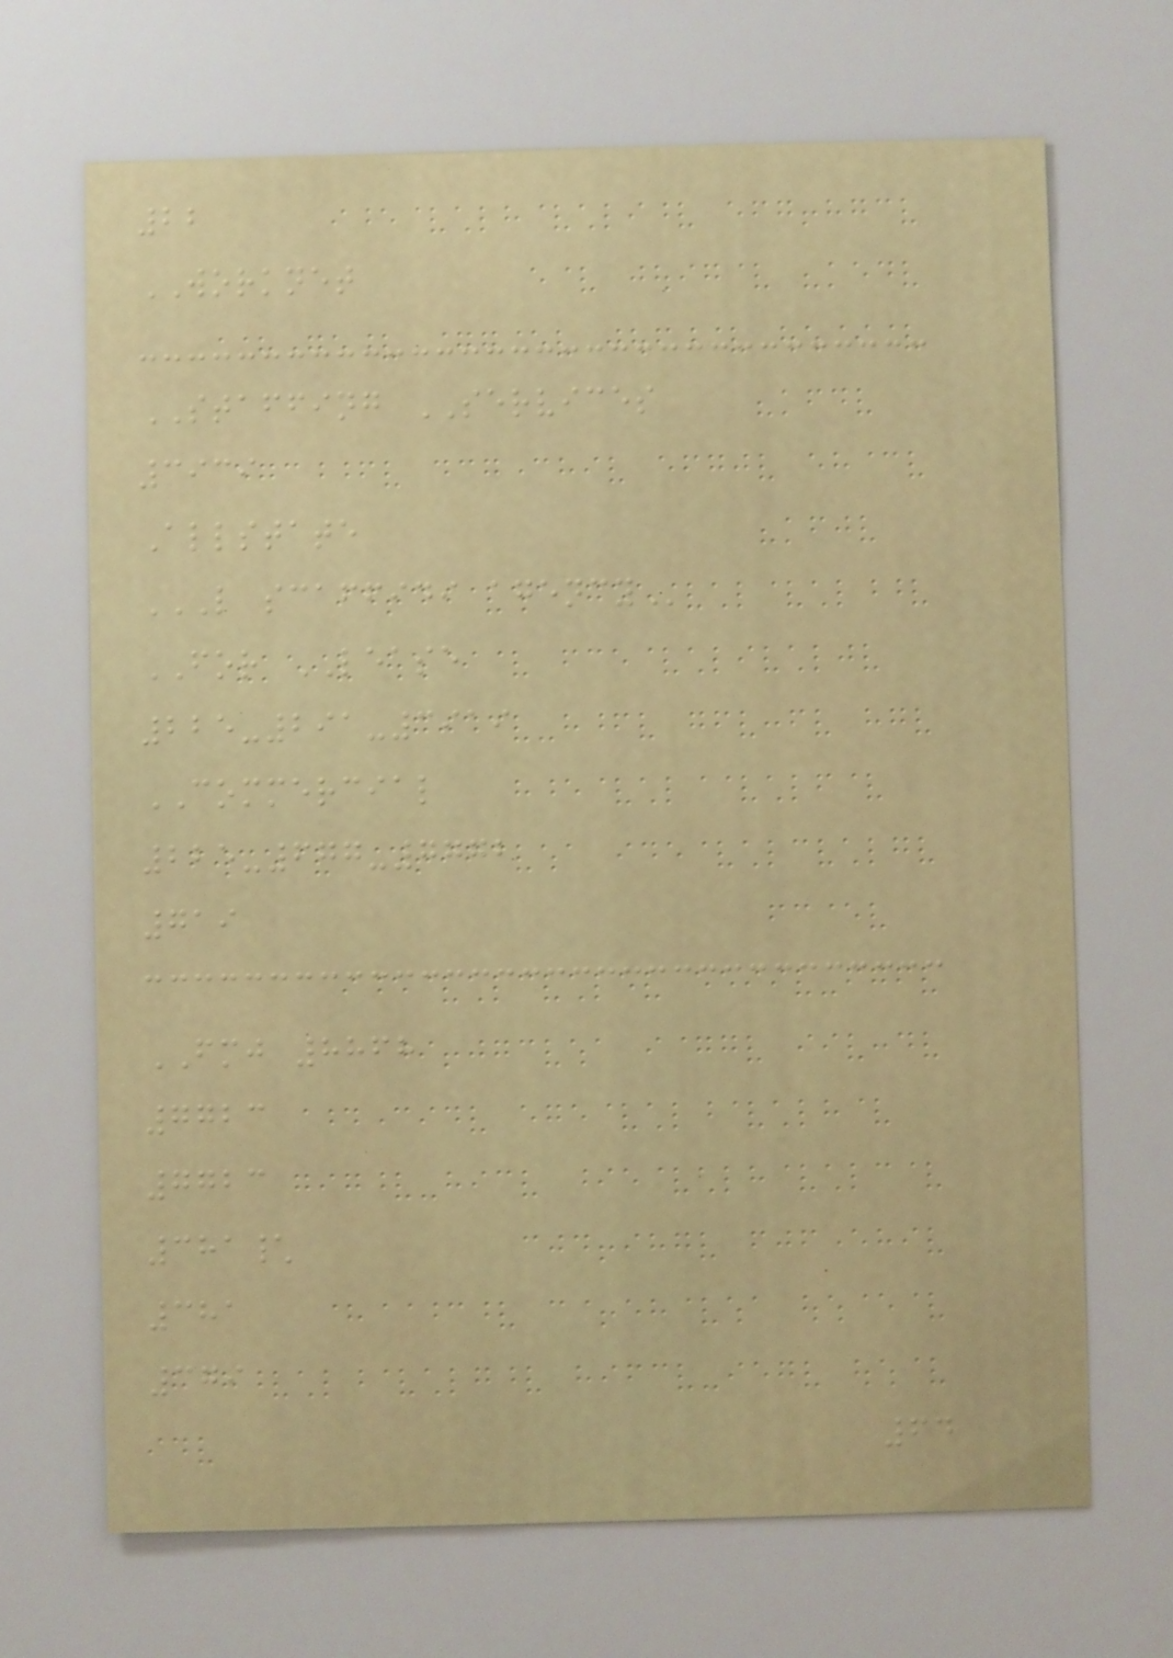22
WORKNET
STAFFING SERVICES
3939
Allstate
L SCAFFIDI AGENCY
FOR LEASE
225-291-3919
COMMERCIAL
225-677-7772
719
FMJ 8868
7723
7723
381\
381
379
64
